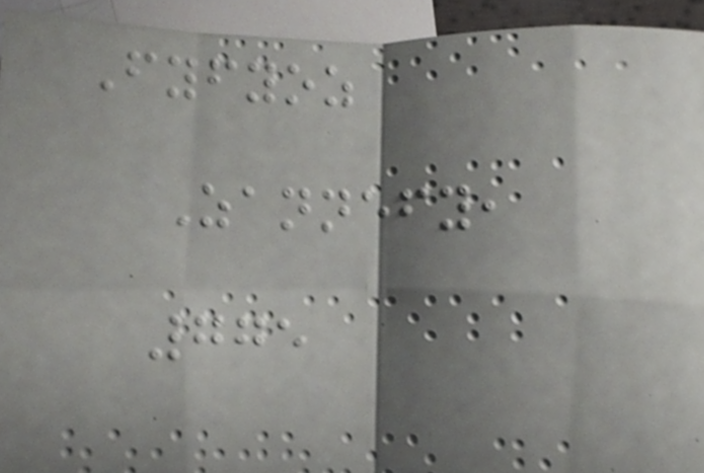Fyfyoz
Zannefy,
775
